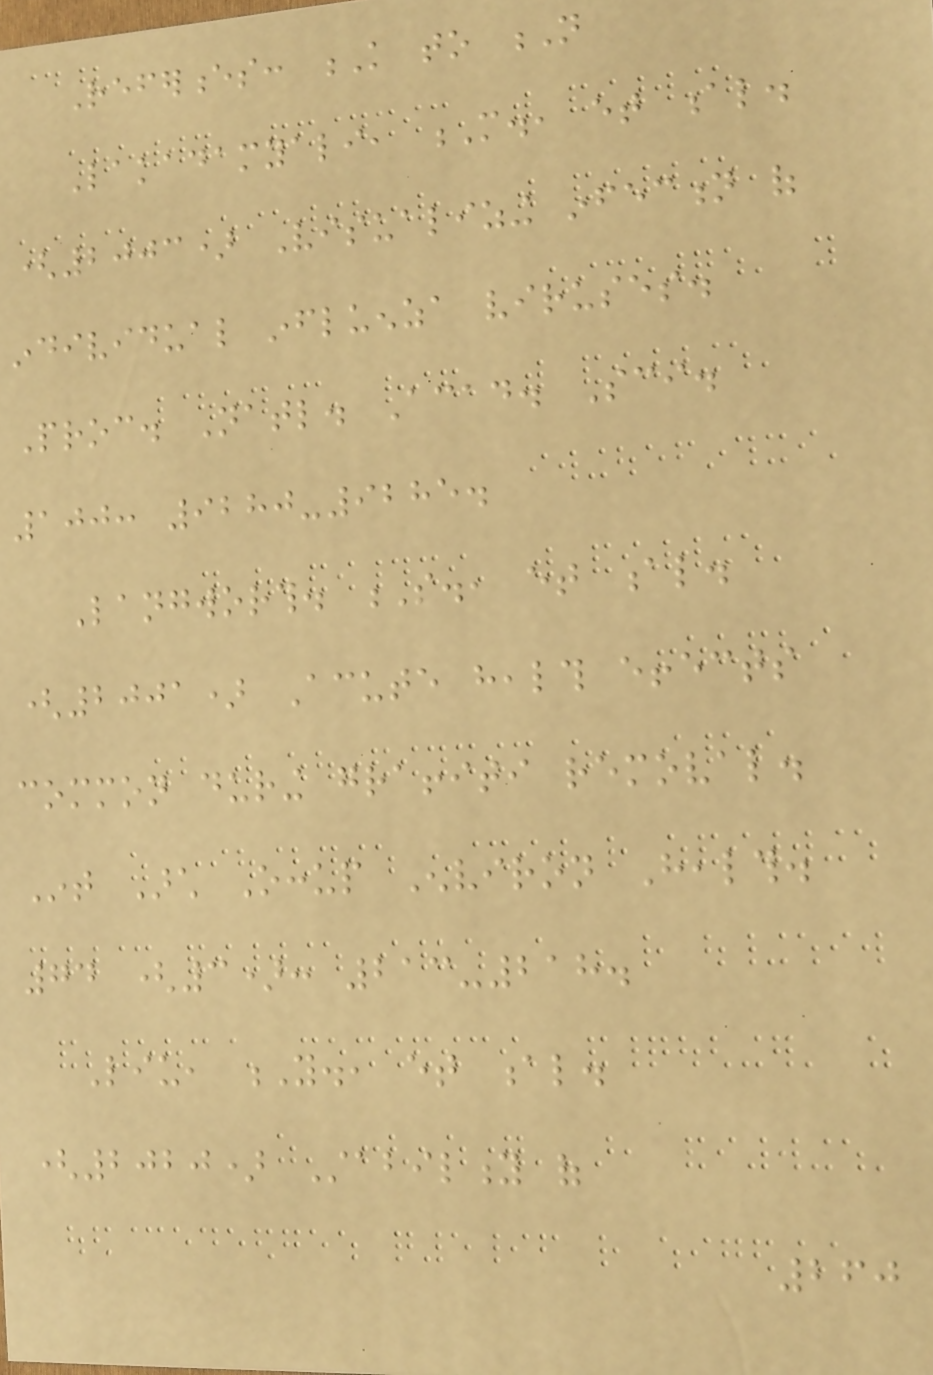References: K to N
Lakadamyali, M., et al.
(2003) Visualizing infection of
individual influenza viruses.
Proc. Natl. Acad. Sci.
100: 9280-9285.
Langworth. S., et al.
(2001) Acute health effects
common during graffiti removal.
Int Arch Occup Environ Health.
74 (3): 213-218.
Liu, Y., et al.
(2020) Stability of
260
